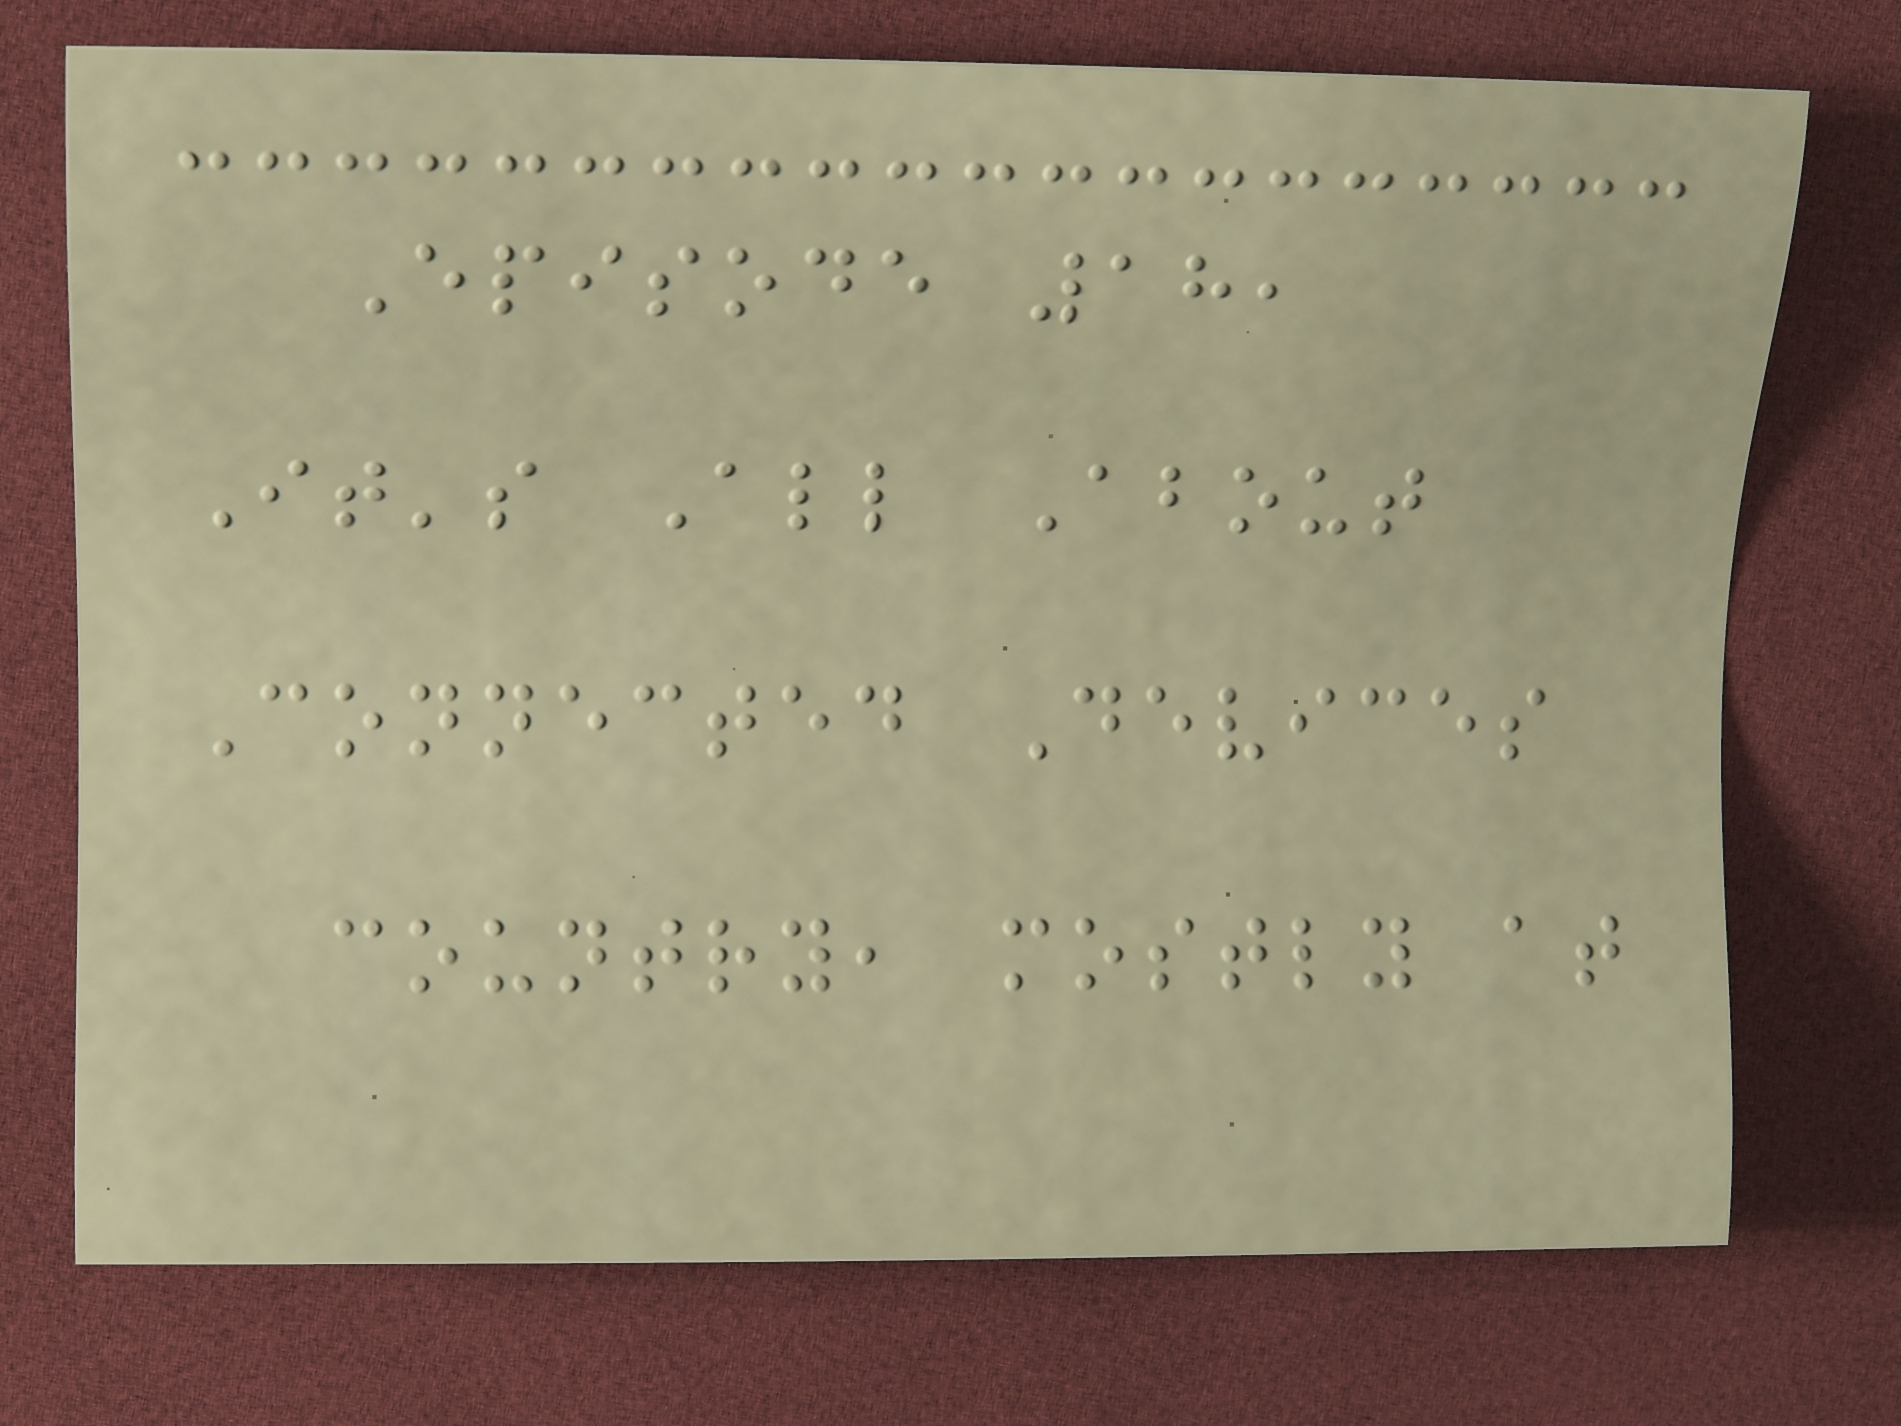Episode 18,
It's All About
Connected Devices
country, mostly at
